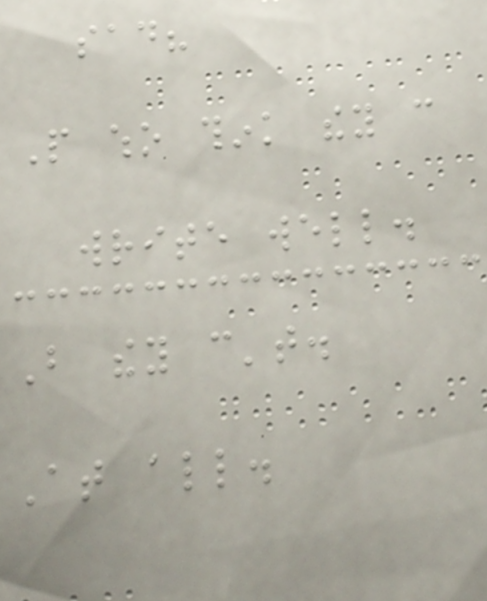sad?
People who think they can
write well.
But they can't.
At all.
